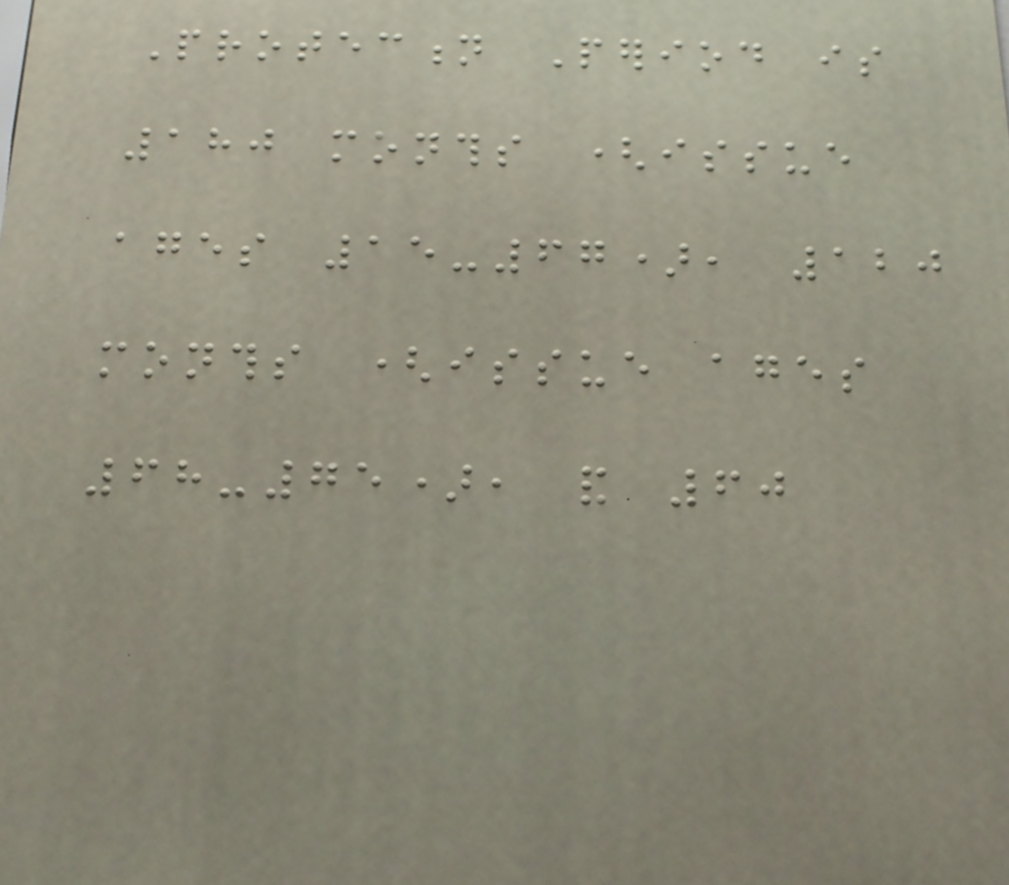Protection Period is
180 months (issue
ages 15-67), 120
months (issue ages
68-75), and 60
